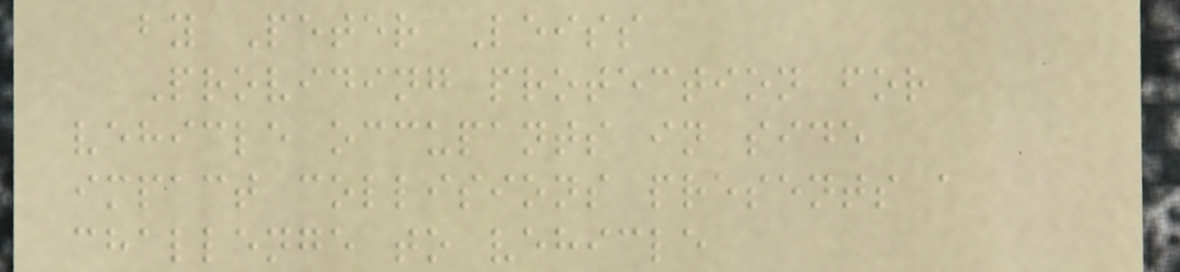by Peter Leiss
Providing protection for
vehicle occupants in side
impact collisions presents a
challenge to vehicle
